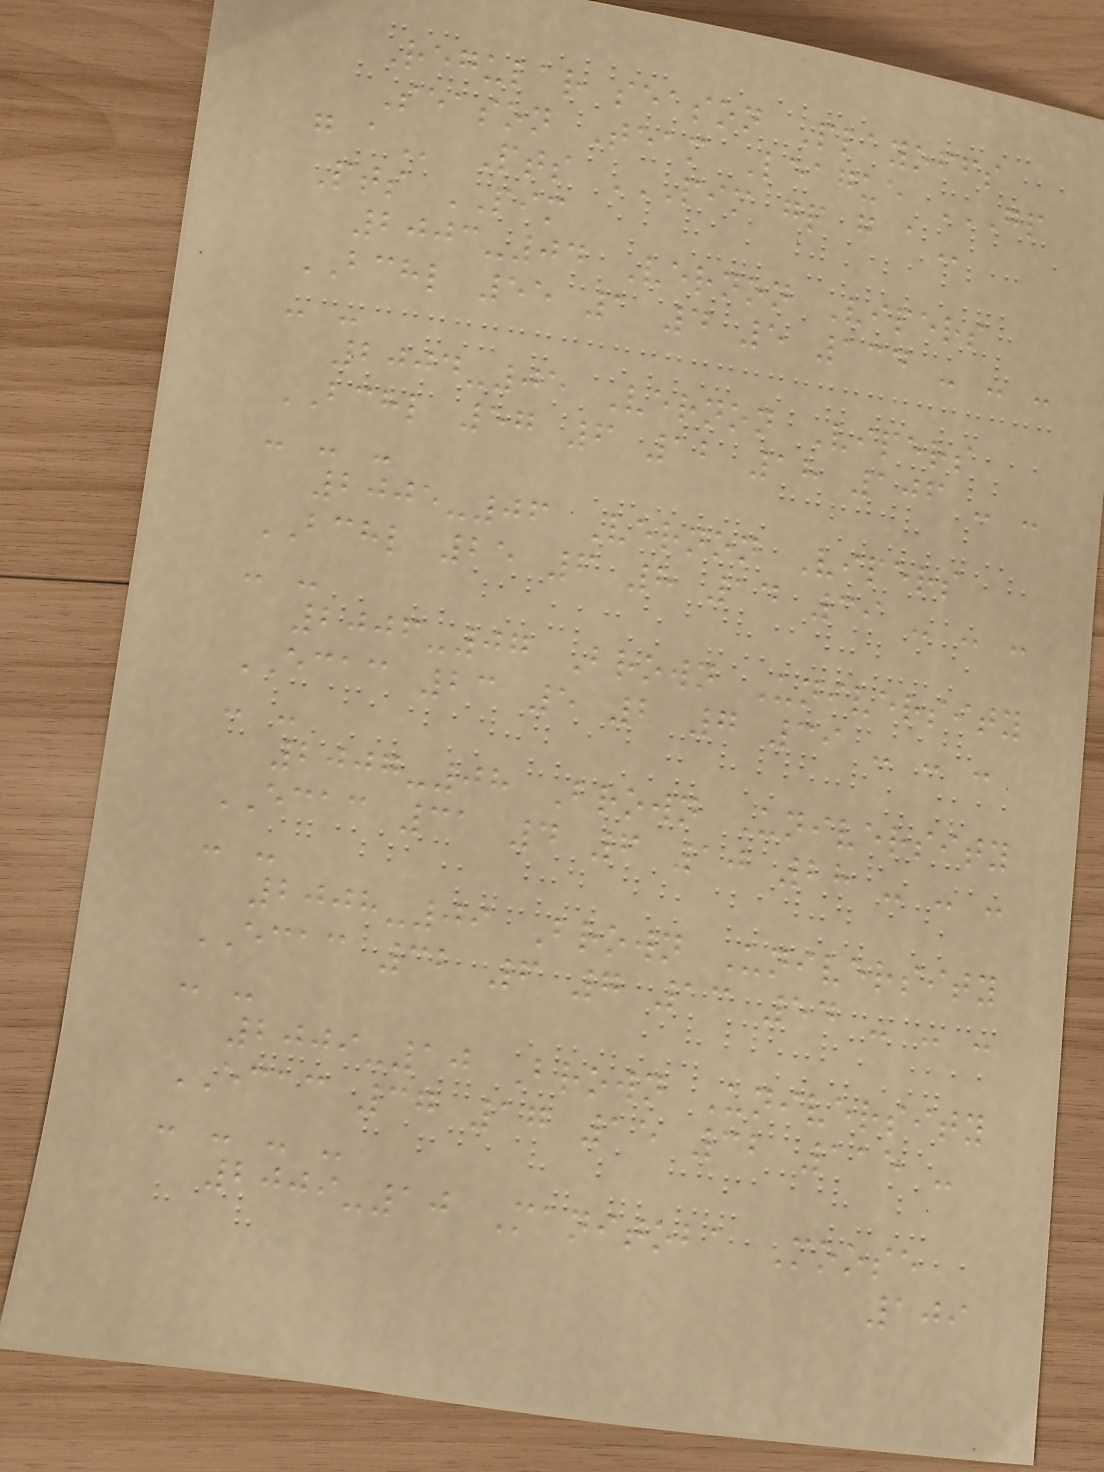Regular season Playoffs
Season Team League GP
G A Pts PIM GP G A
Pts PIM
2003-04 Vernon Vipers
BCHL 55 1 4 5 134 - - -
- -
2004-05 Vernon Vipers
BCHL 57 6 12 18 106 - -
- - -
2005-06 Vernon Vipers
BCHL 25 6 8 14 39 - - -
- -
2006-07 Brown University
ECAC 23 5 2 7 39 - - -
- -
2007-08 Brown University
ECAC 31 4 6 10 28 - - -
- -
2008-09 Brown University
ECAC 32 6 7 13 54 - - -
- -
2009-10 Brown University
ECAC 37 17 15 32 115 -
- - - -
2009-10 Manitoba Moose
109
